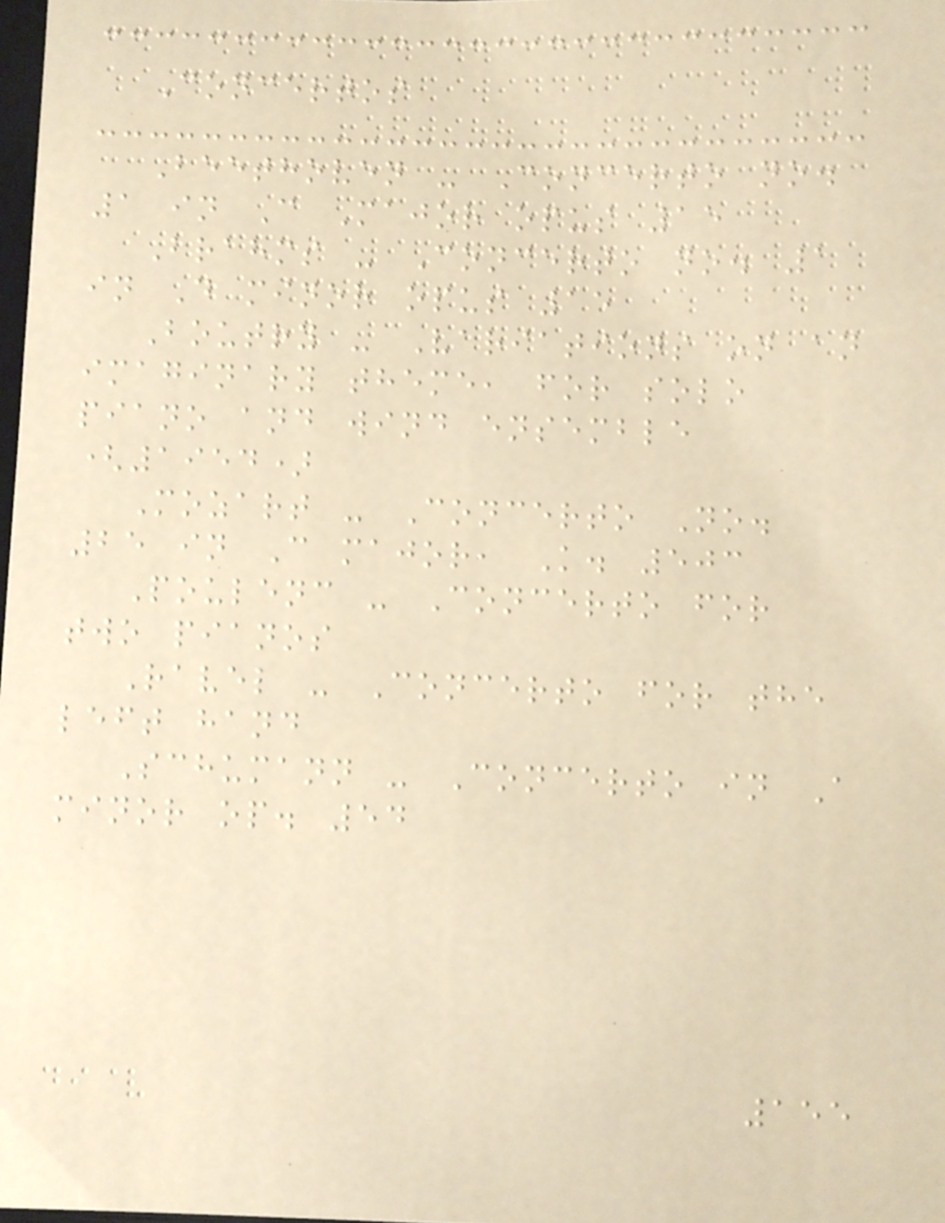Concertos
Beethoven - Concerto no.
1 in C Major opus 15
Brahms - Concerto no. 1
in D minor opus 15
Boutry - Variations on an
imaginary theme, for solo
piano and wind ensemble
(1954)
Mozart - Concerto No.
25 in C major, K. 503
Poulenc - Concerto for
two pianos
Ravel - Concerto for the
left hand
Schumann - Concerto in A
minor op. 54
155
